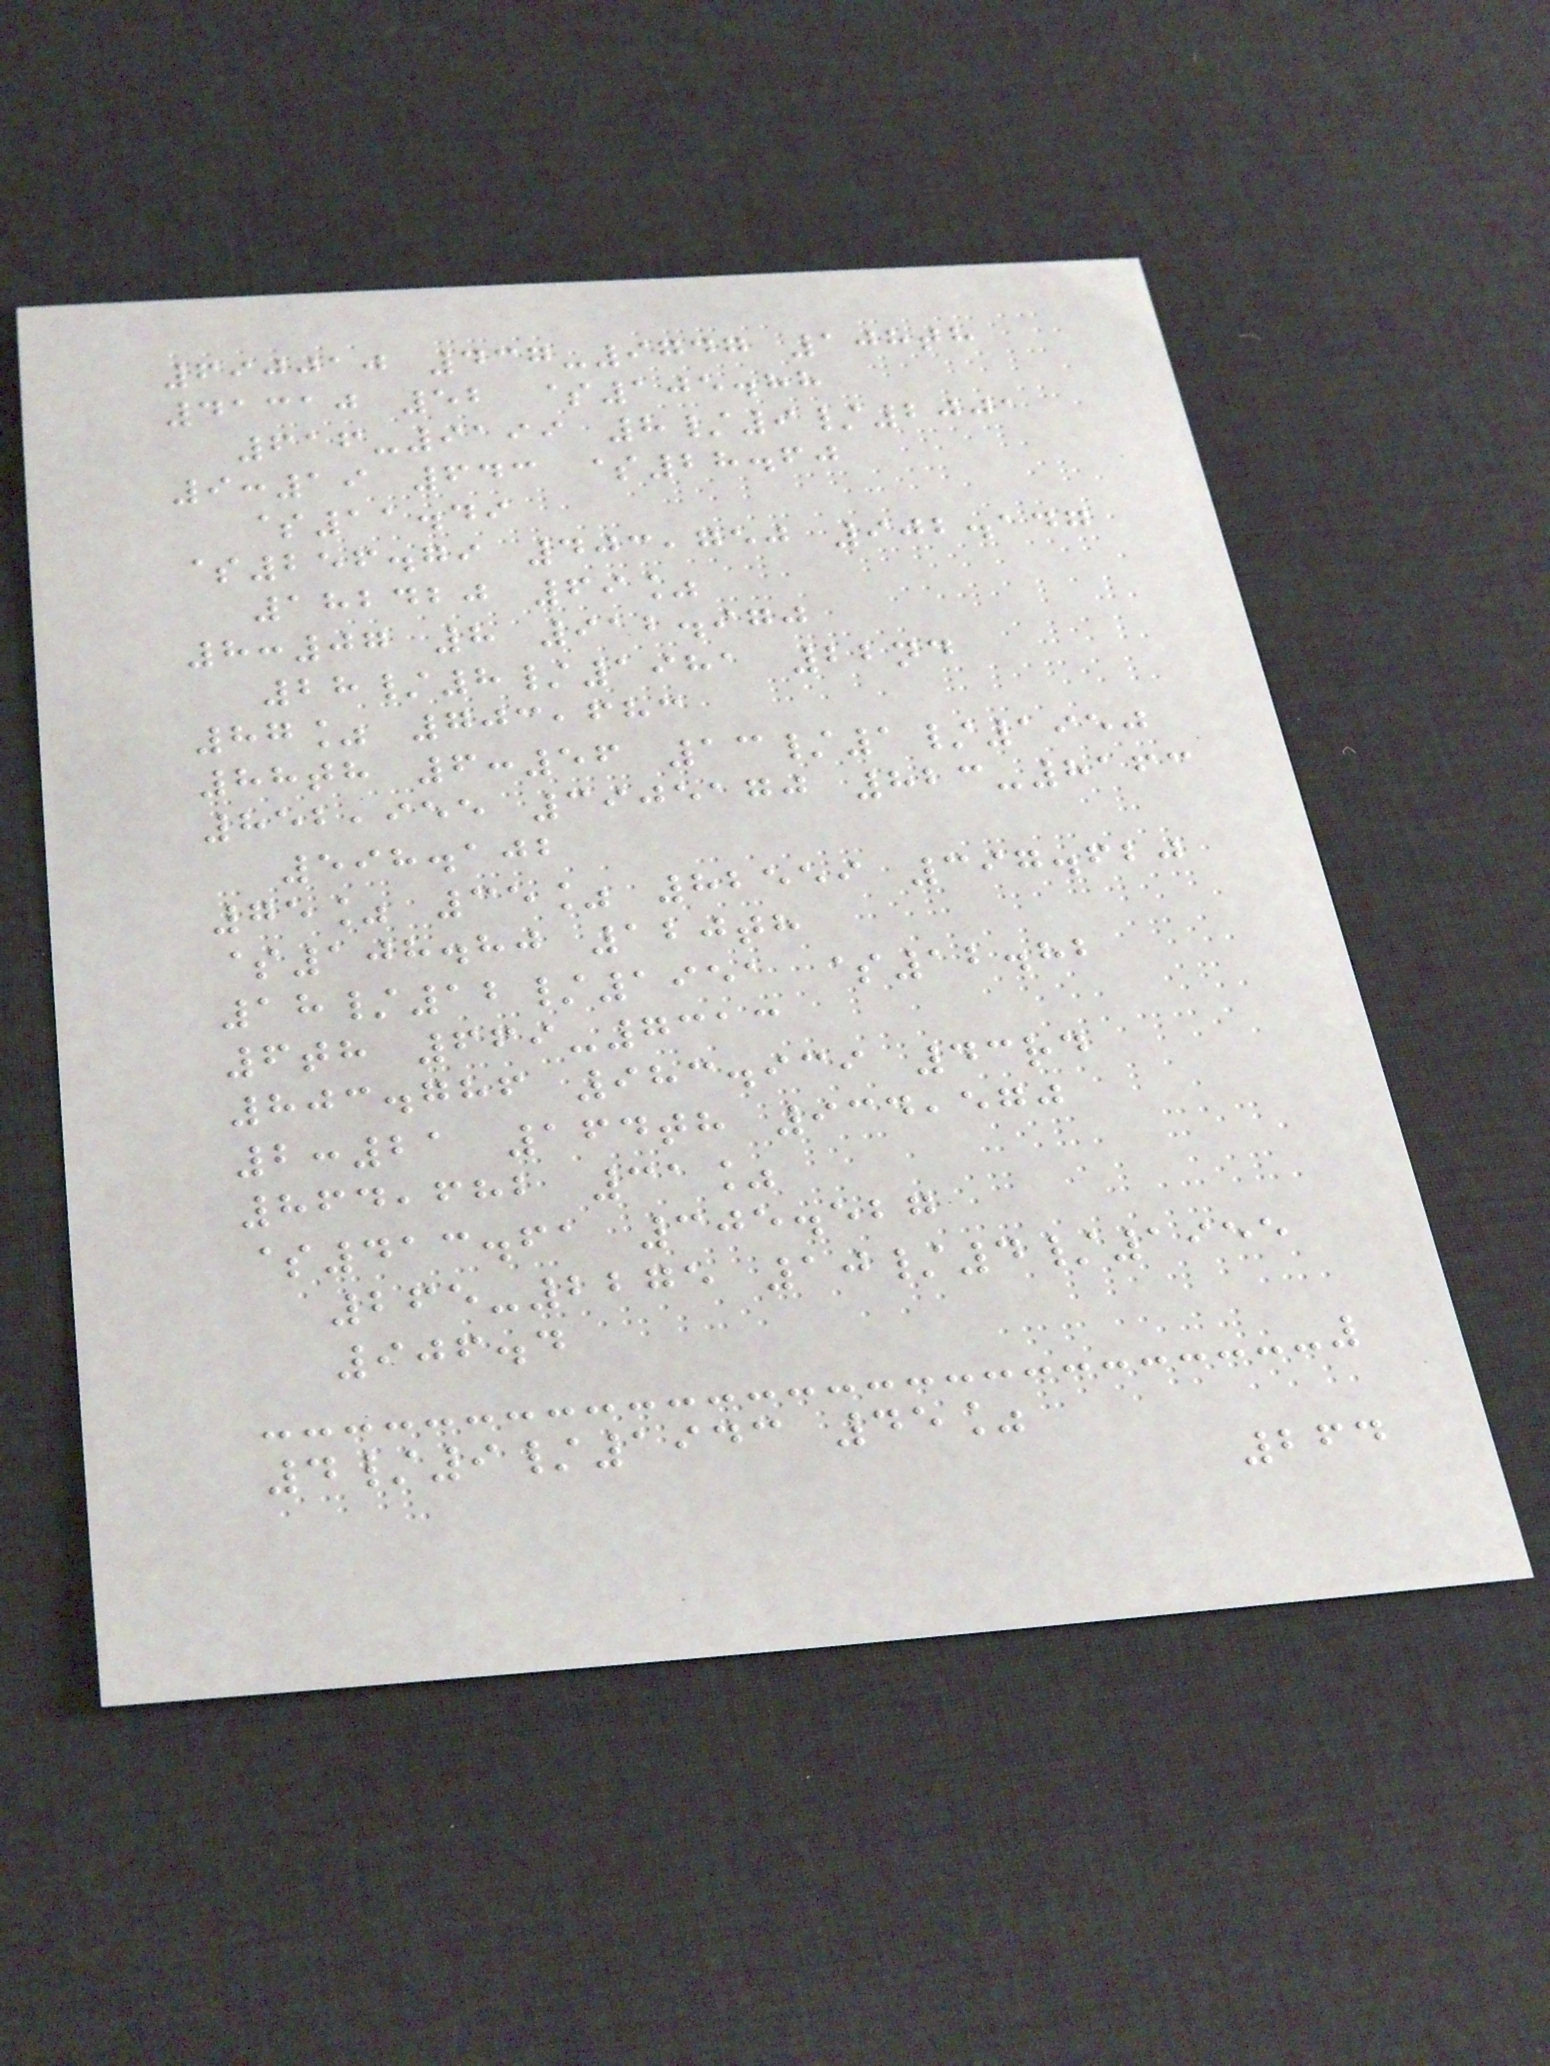690010 437-9747 108th
41310 52 $105.88
616-9199 8/9/2001
9:19 643 $28.60
$11.49
$256.79 403,750 902.147
182420 69%
8:07 8 912.970
28/8/1981 22nd
87% 703,683
88th 6:56 13/1/1950
852,955 3905170 823-8163
598.102
75% 35% 82559 397.620
$108.80 120th
18/12/1951 $12.82
6th 669-7313
803.786 983.939 43rd
2:21 164th 934,570
864,682 31%
$413.61 305.527
265-2275 10/4/1955
906.4
4/9/1943 45%
264
